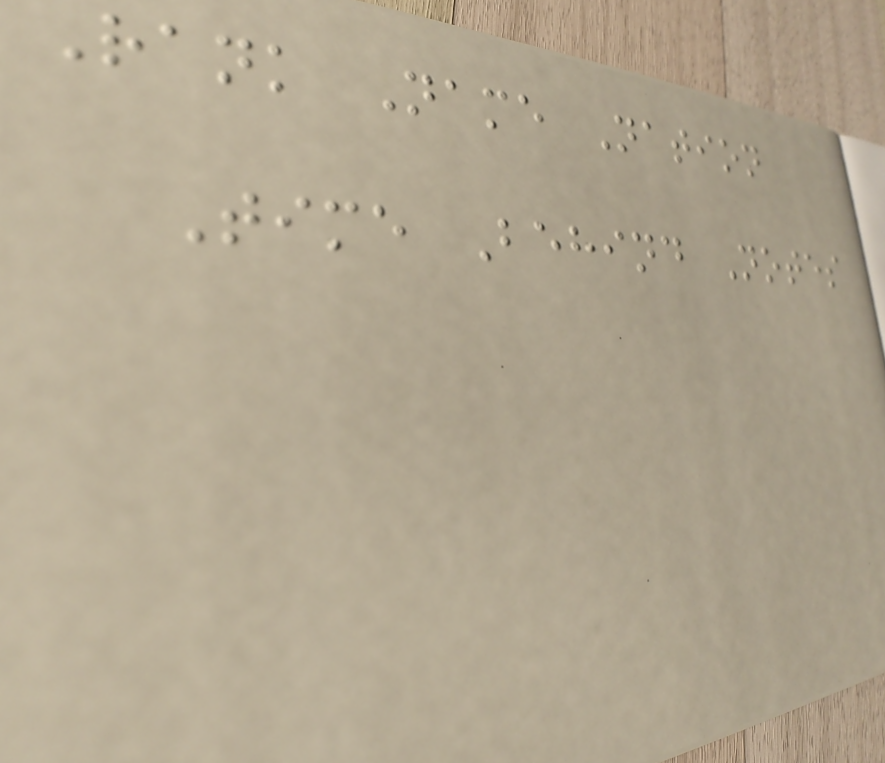Rank Name Nation
Time Behind Notes
